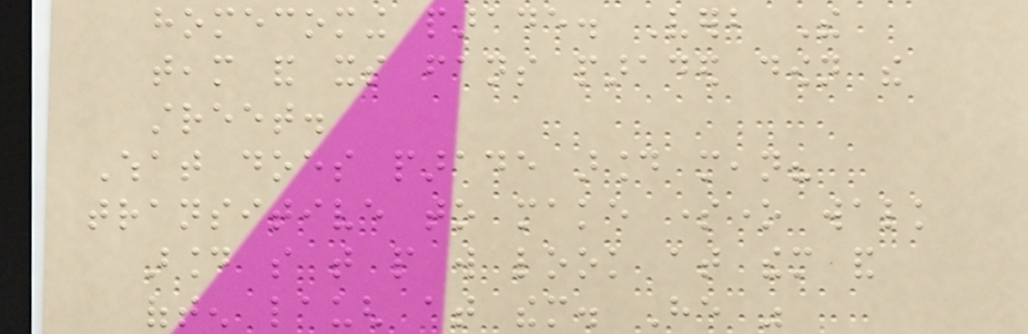homecoming parade. Verb The
team and its fans paraded down the
street.
What does parade around mean?
transitive to make someone walk
around so that people will look at them and
often laugh at them. He was
